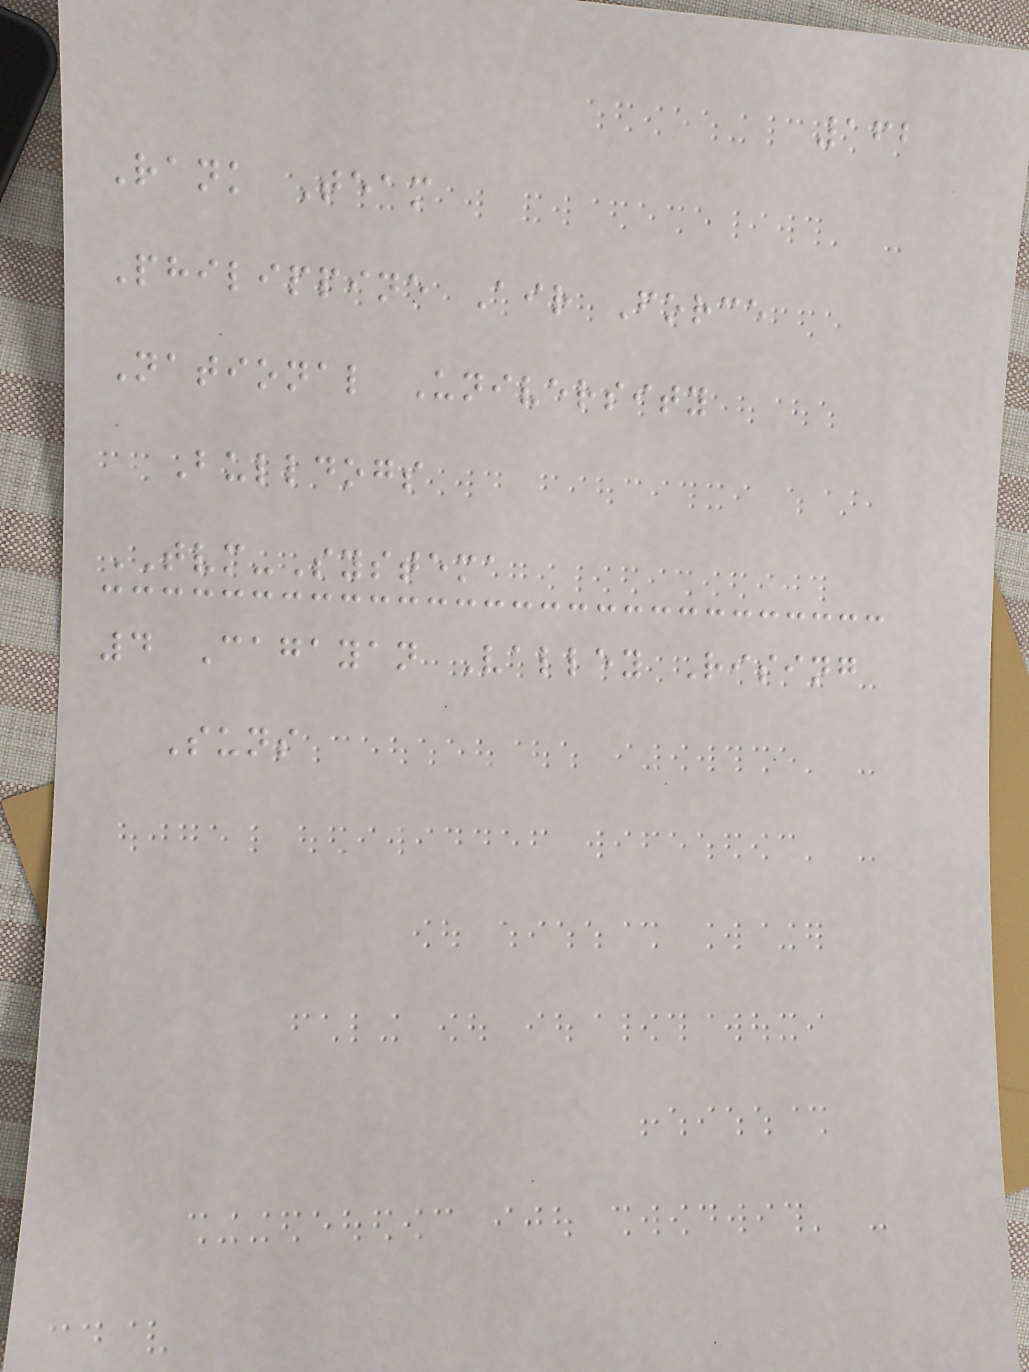162
Rank Team
Philippine Air Force
National University
Bulldogs
TVM-Systema
4 Cagayan Valley Rising
Suns
